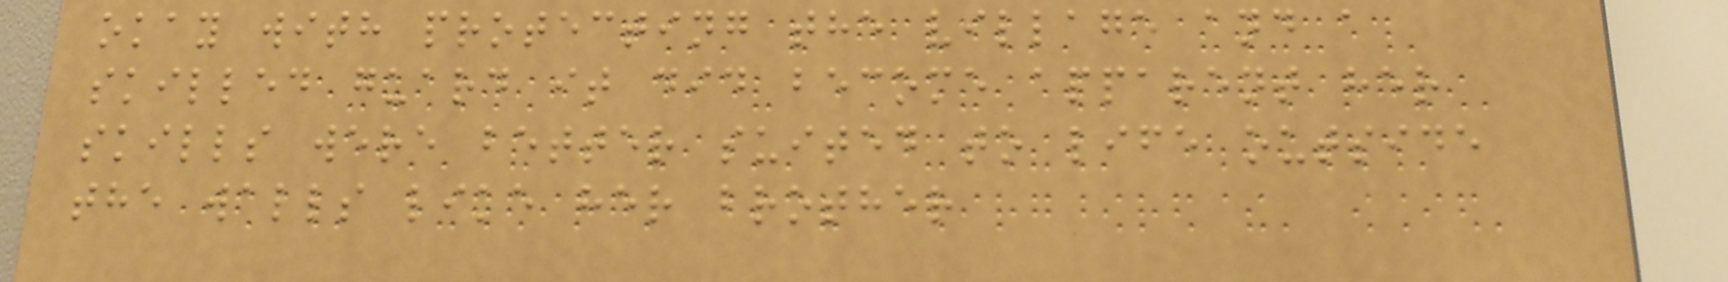okay with protecting the village and a
skilled guard it did become apparent her
skills were better suited to life outside
the walls like her brother
